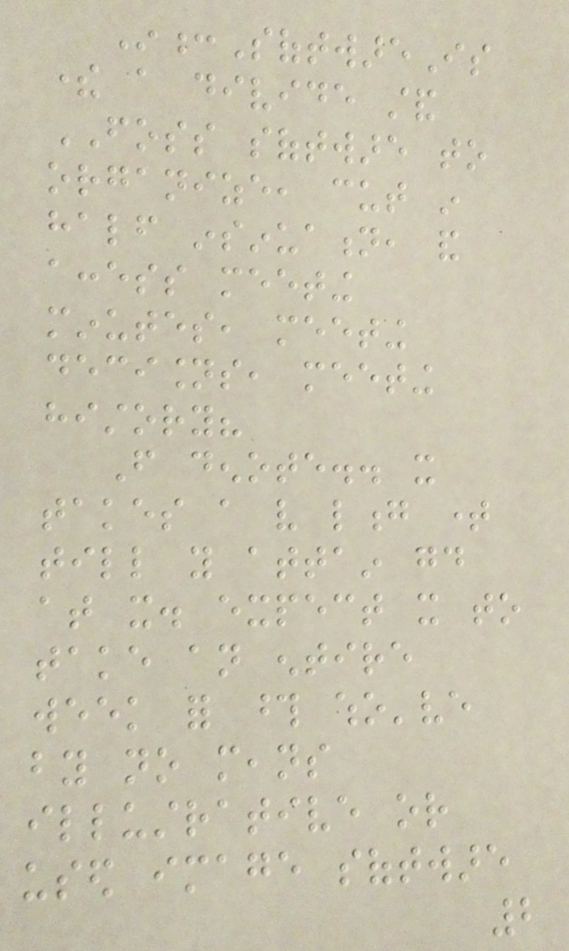In:SoftwareIs
there a divide stand
FOSS software to
organize, cut in
half insinuation, and
access meeting
minutes, meeting
decisions, meeting
history?
From denote.. it
takes a very long time
till you attain good
at it. expect it to
take an entire
week for those who've
by no means
illustrative or
used image software
2
